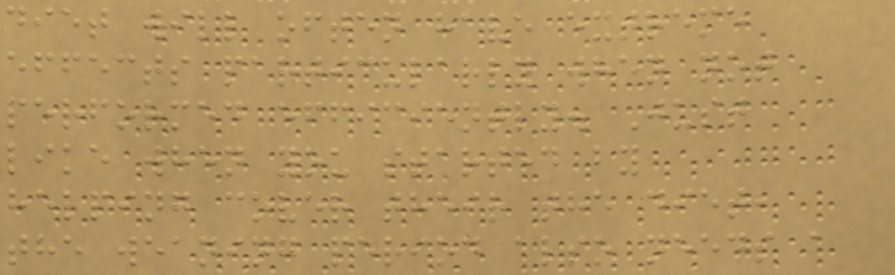diet will often have extreme
effects particularly when not
performed efficiently. Just
like when you started by
helping cover their the diet,
the weaning period also needs a
